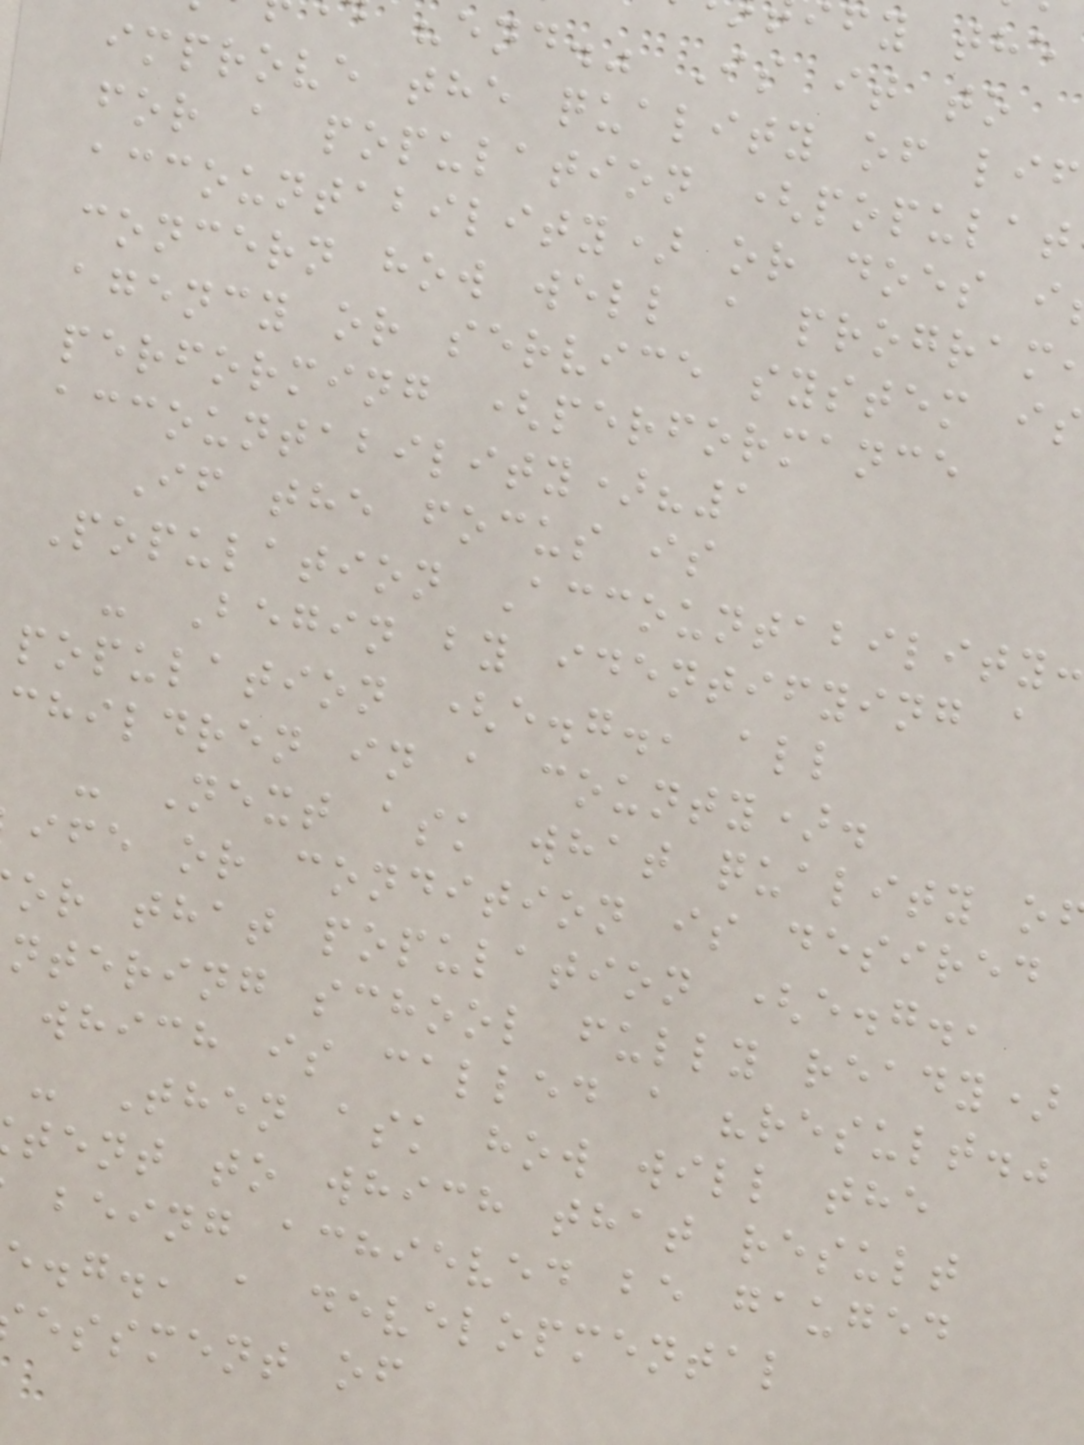"end." Is it to
improve the quality of lif
for a population (populat
accountability) or does i
concern how well a program
agency or service system is
performing (performance
accountability)?1
If the focus is
Population Accountability
- Begin by identifying a
population (e.g., all
children in a county).
- Next ask what quality o
ife or condition is desired
or that population (e.g.,
ntering school fully ready)
which is called a "result."
- Then ask how will the
tent to which that result
being achieved be gauged
e.g., a developmental
essment of
